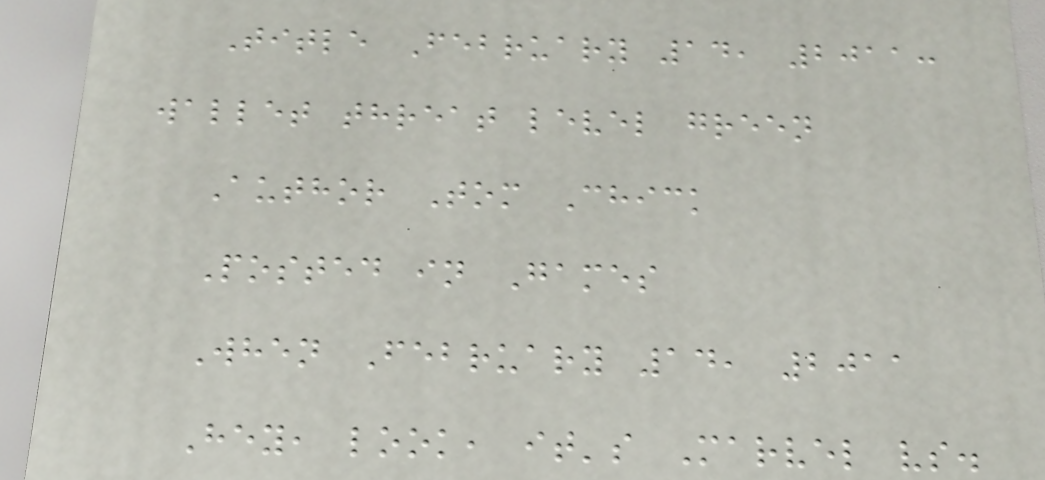Title February 14, 2011:
wallet threat level green
Author Tom Chick
Posted in Games
When February 14, 2011
Hey, look, it's Marvel vs.
